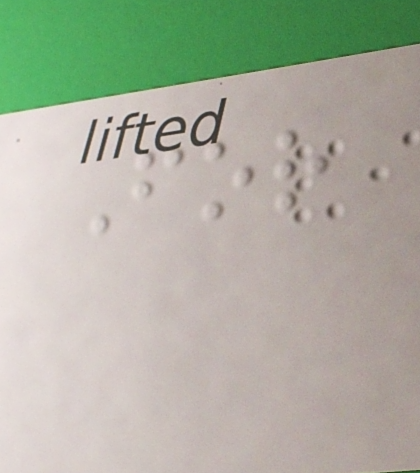For
